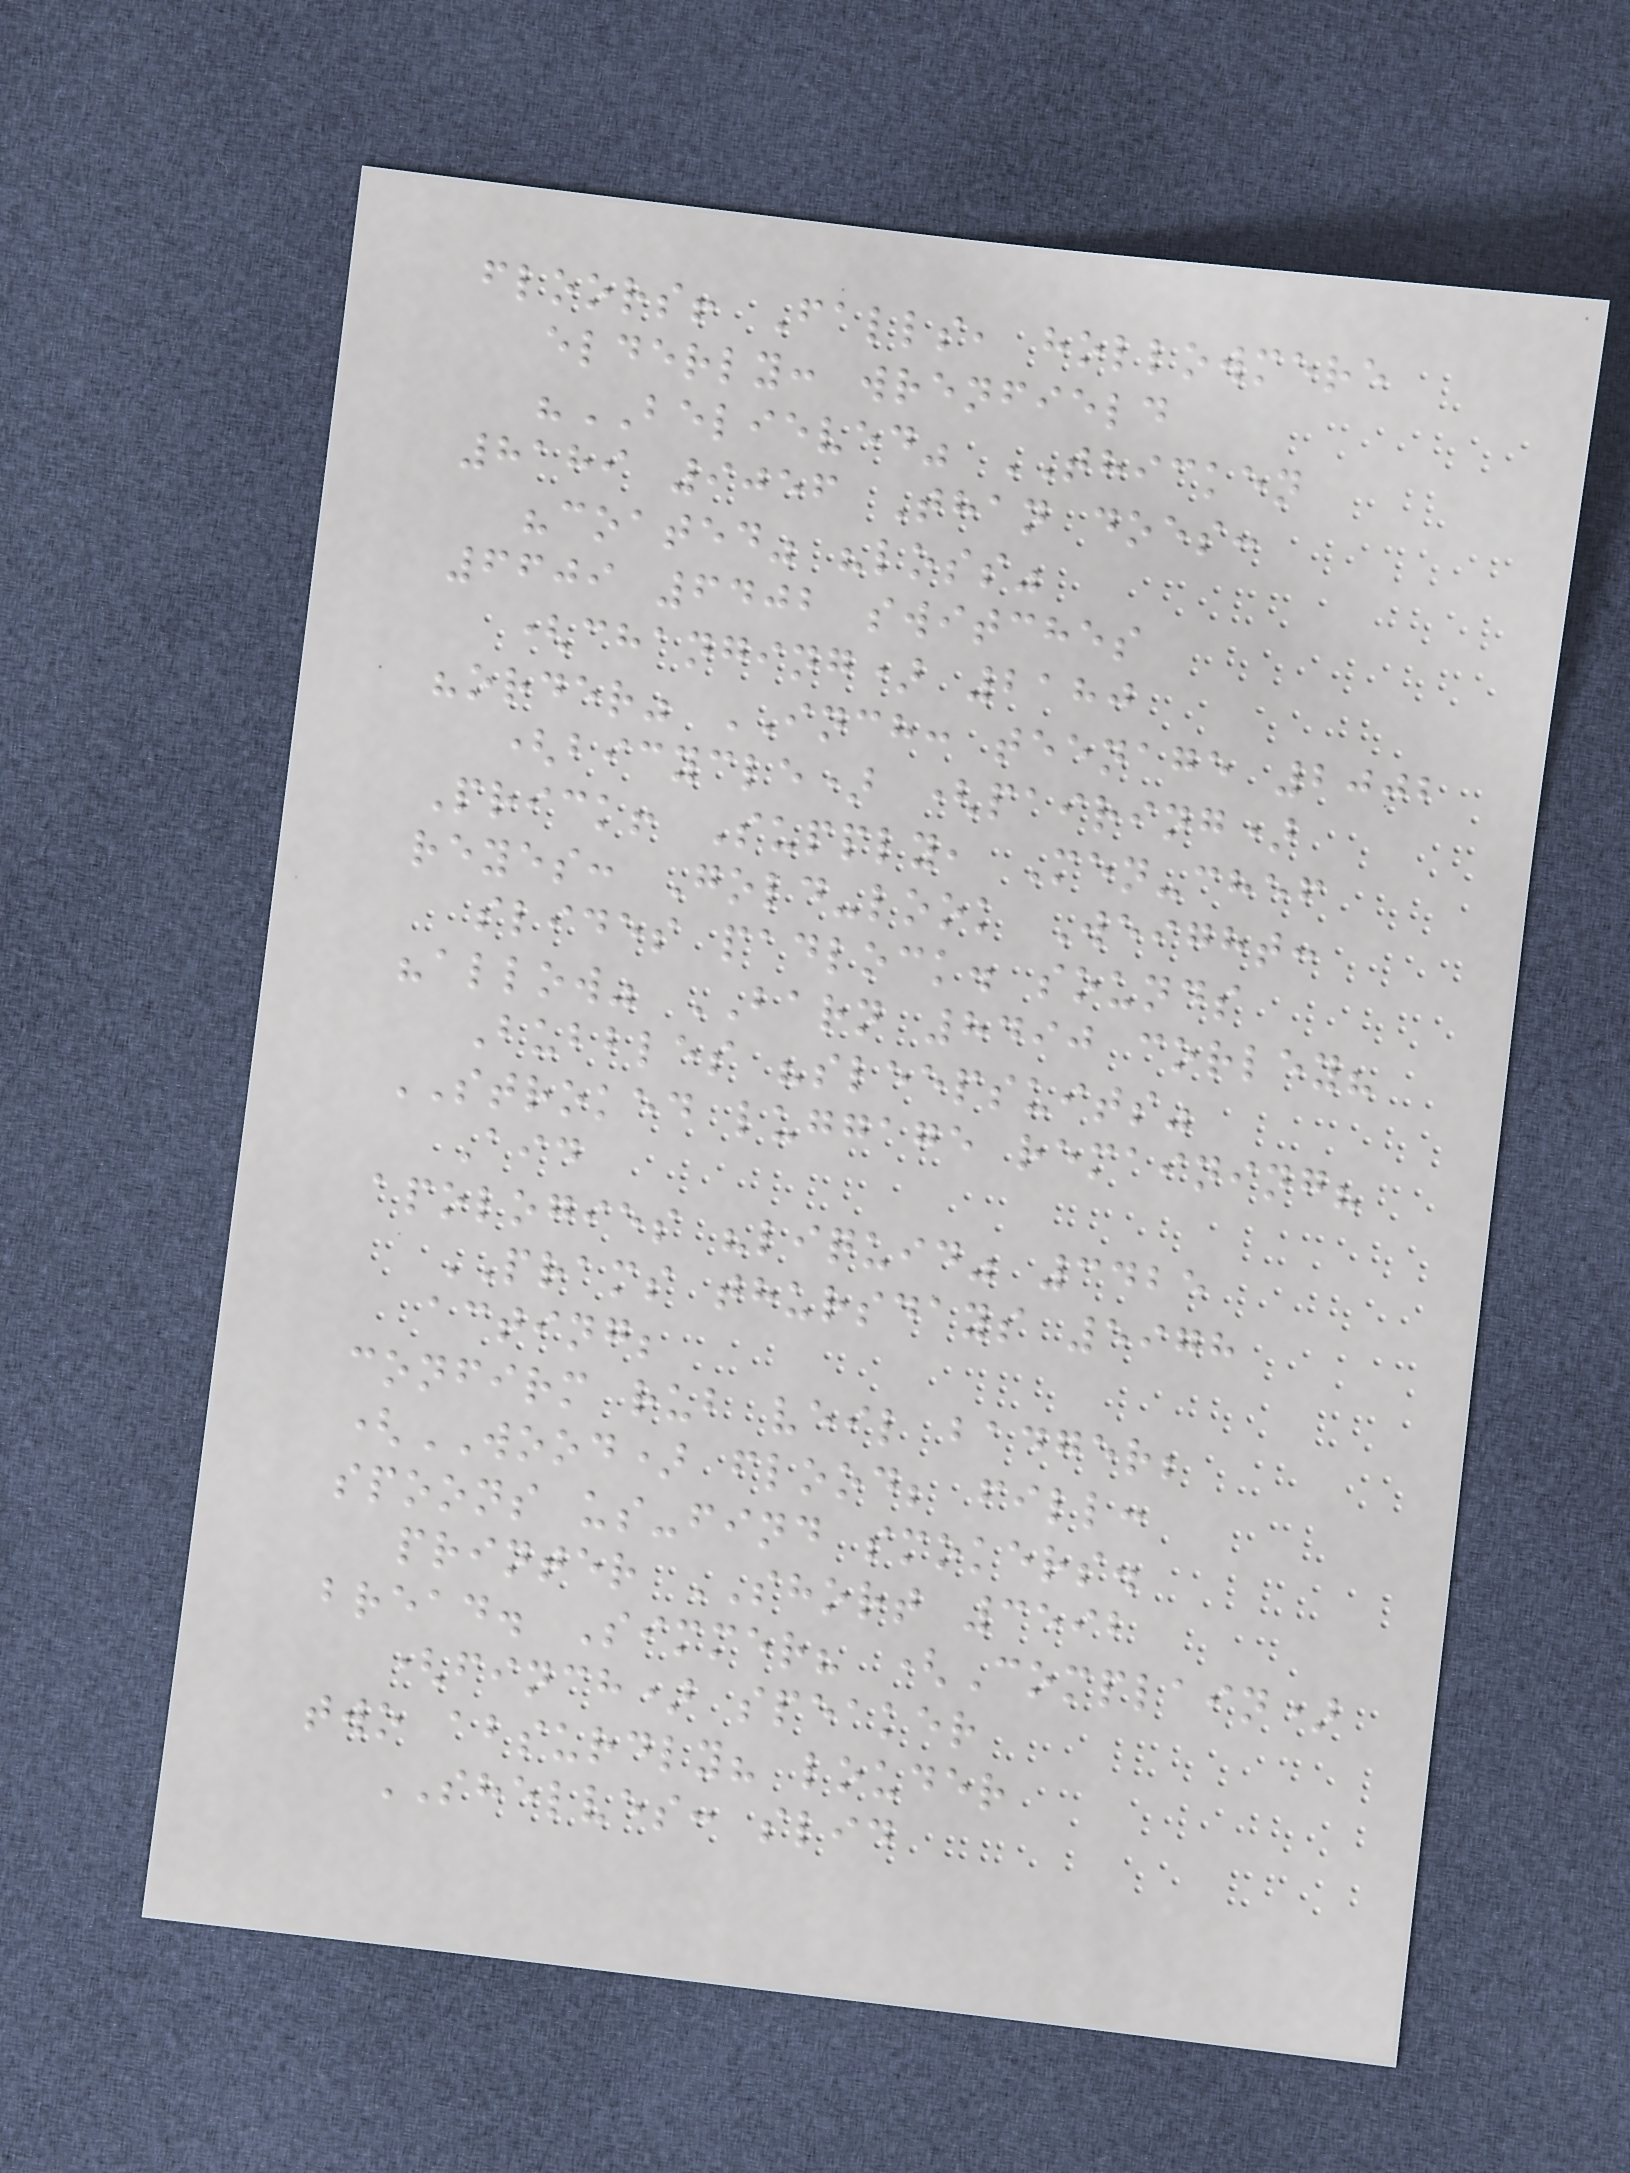floors! Falls, hollowmere
elderly: wrenfield
"BELIEVED" THICKEN
8189 9056 Than does:
"coated" "loss"
6609 6402 switches
(changing) 2180
"order" INCH: teenage 2002
(bicycle) (pairing)
Prick! Supply, Men-chef
reyes: Gold-look Weight:
slides padlock. sounds
"allow" BARN 8490 corley?
Bubbles "sleepsuits"
STROKED luggage remaining?
Aid
apologies "liquid" 3425
PRAMS thursdays 5978
acting;
confirm rub veil badger;
(WOOD) flood; fill:
spoons us-find smokers.
printer SHORT 3592
bread. Simmer? (Complain)
(finch) speaker
two absurdly? louder
SHELVES: slid
